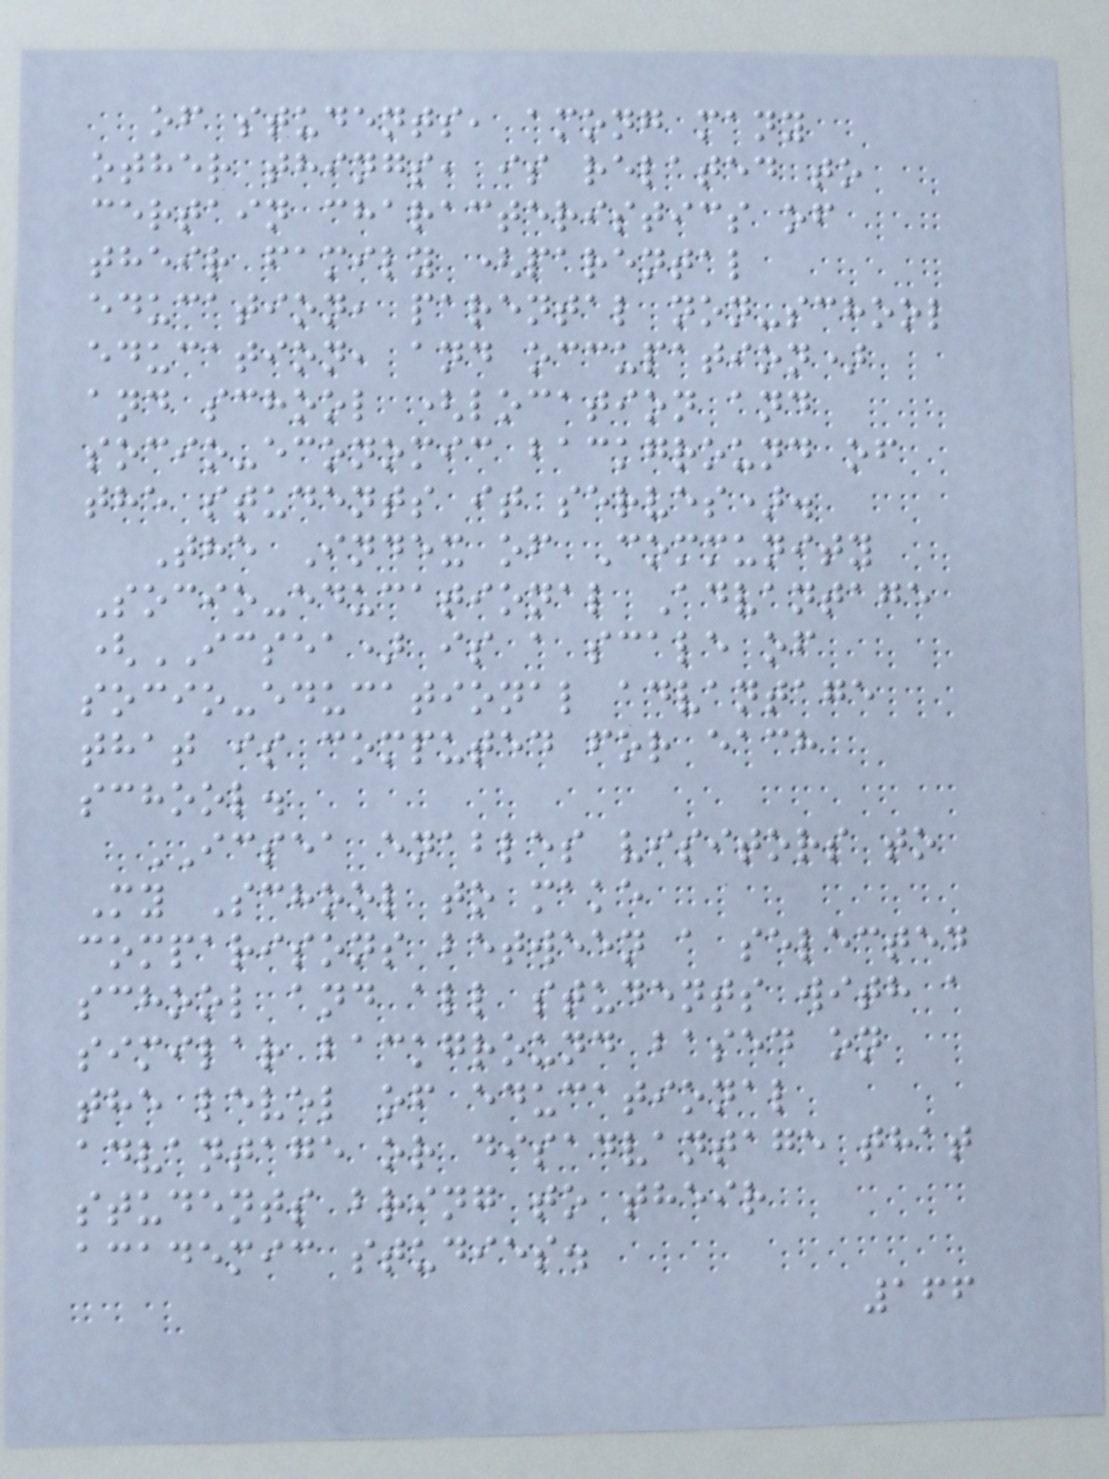of students, among many
other things, is related to
certain characteristics of
their family (parental
education, parental non-school
education, and occupation)
and school (location and
socio-economic background of
the students it serves).
The Index of Community
Socio-educational Advantage
(ICSEA) is a scale of
socio-educational advantage
that is computed for each
school.
ICSEA enables visitors to
My School to make
comparisons between a selected
school and all students with a
similar background based on
the level of educational
advantage or disadvantage that
students bring to their
academic studies.
166
